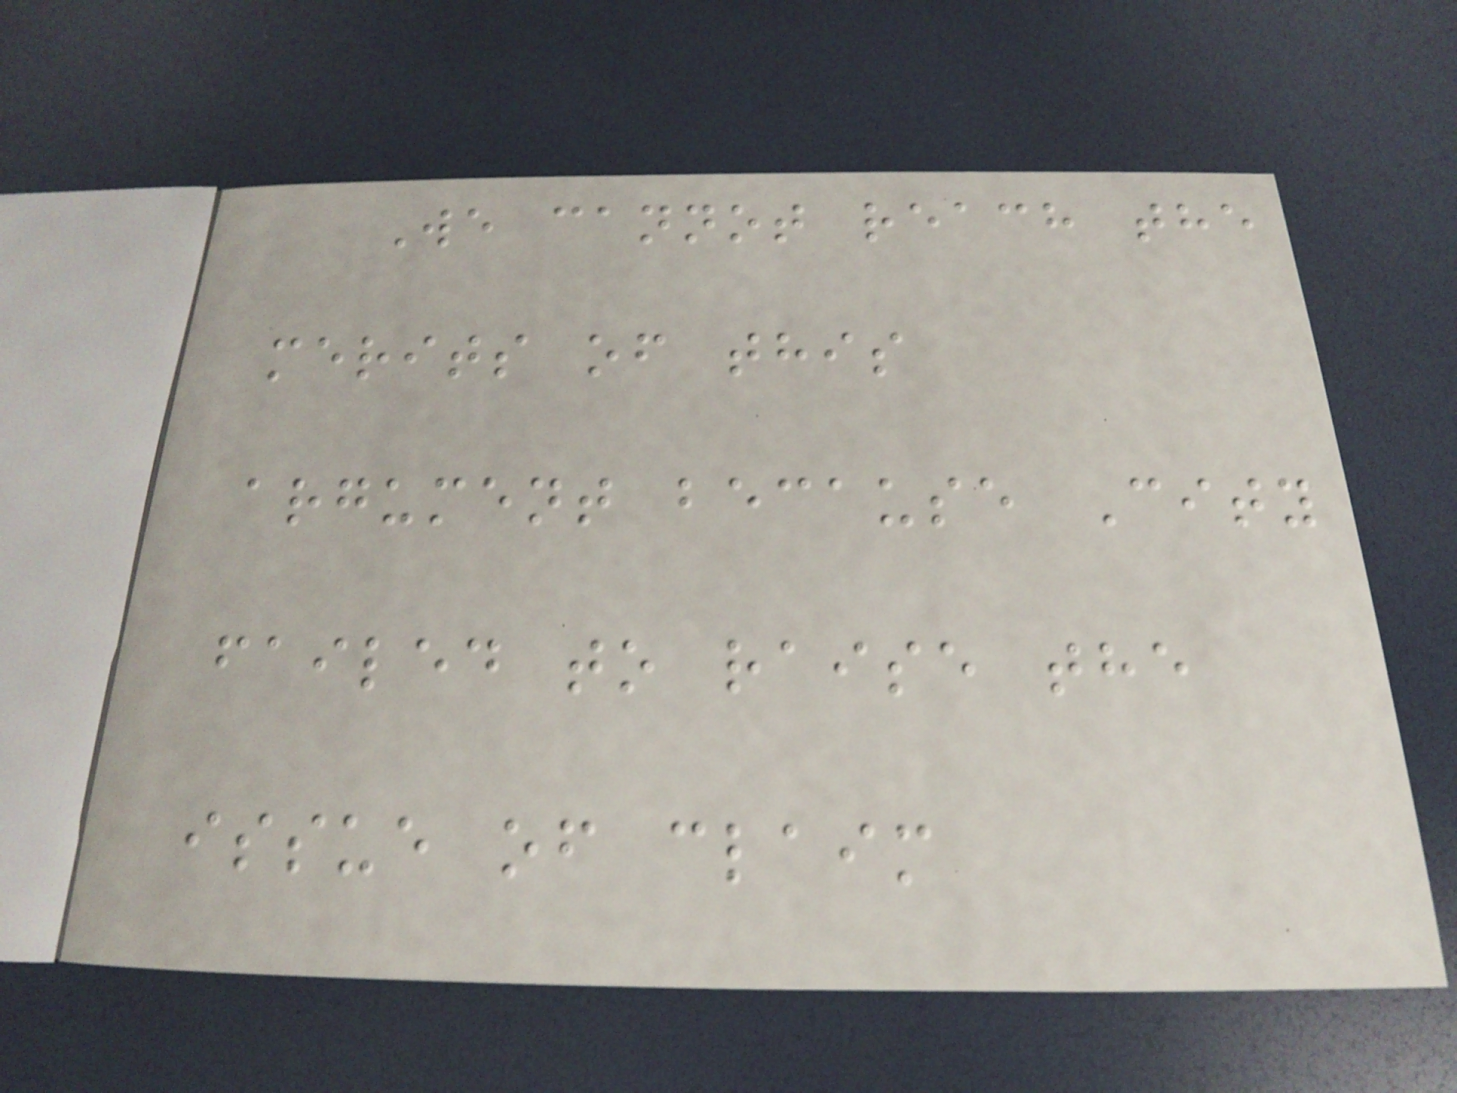We cannot reach the
merits of this
argument because City
failed to raise the
issue of claim
